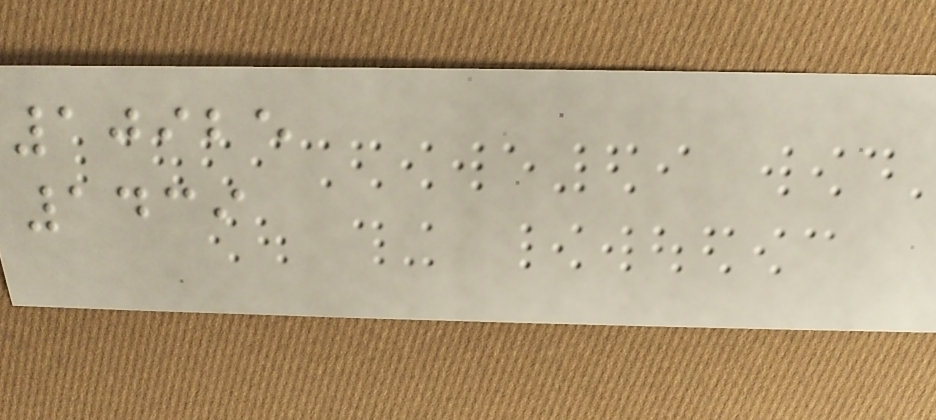10925
1439
